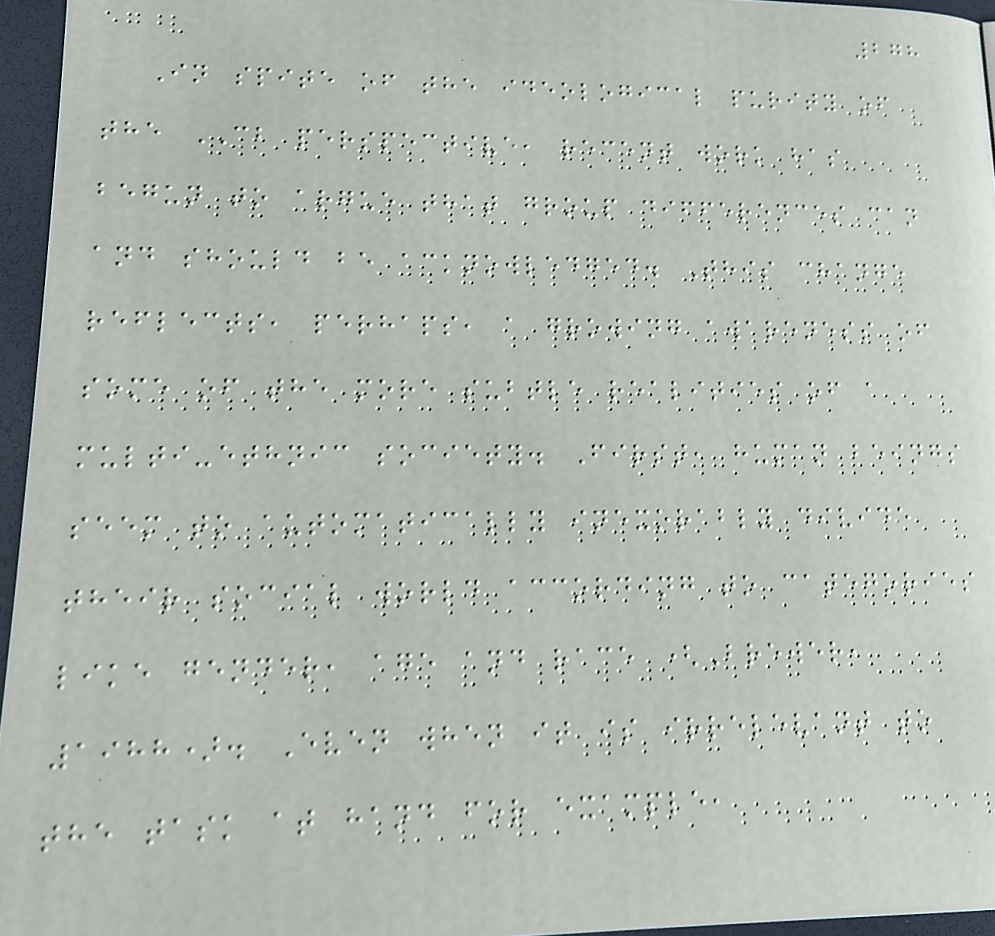278
In spite of the ideological purity of
the CB perspective, recent work has
begun to argue that group differences can
and should be acknowledged. This change
reflects, perhaps, a growing awareness of
some of the more subtle realities of a
multi-ethnic society. First, human beings
seem to automatically inexorably divide
their social world according to categories
like gender, age and race (Brewer,
1988). Even when it is irrelevant to
the task at hand for example,
